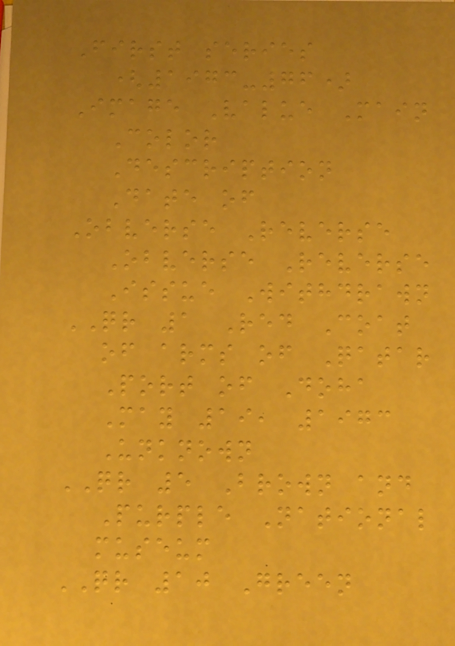First series
(1973-76)
Image Value Main
Color
Description
Date of
Obverse Reverse
Obverse Reverse
Issue Withdrawn
QR 1 Red Coat
of arms of Qatar
Port of Doha
May 19, 1973
Unknown
QR 5 Brown and
Purple National
museum
QR 10 Green
